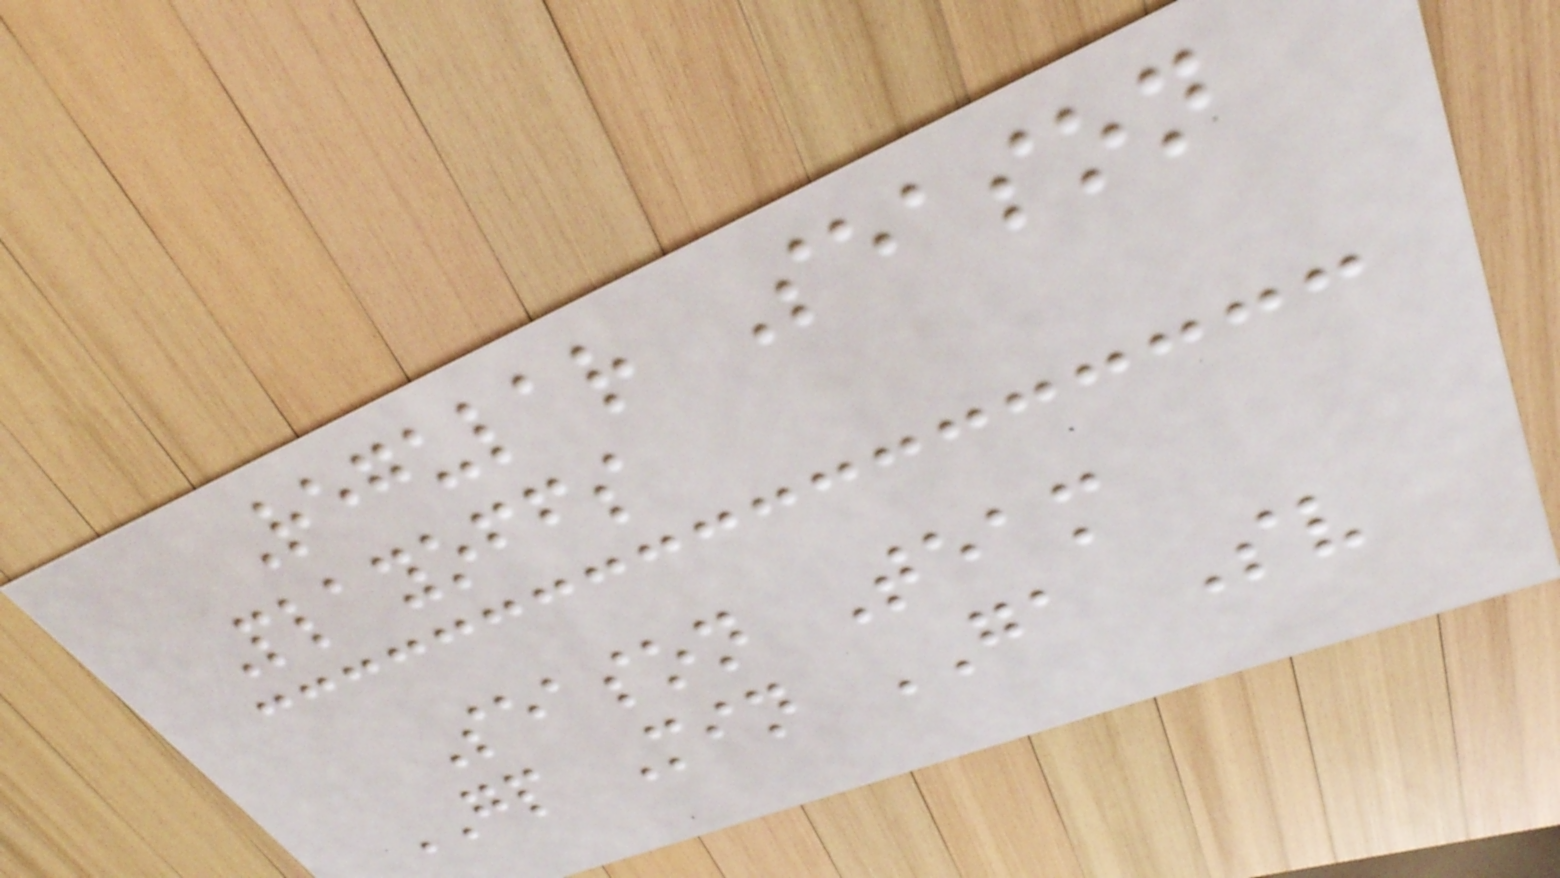Regular Season
Playoffs
Season Team
GP Min GA Sv
